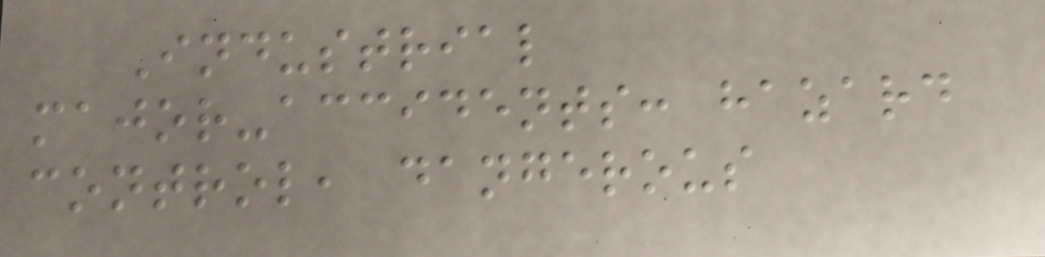Industrial
major-accidents: hazard
control, dangerous
